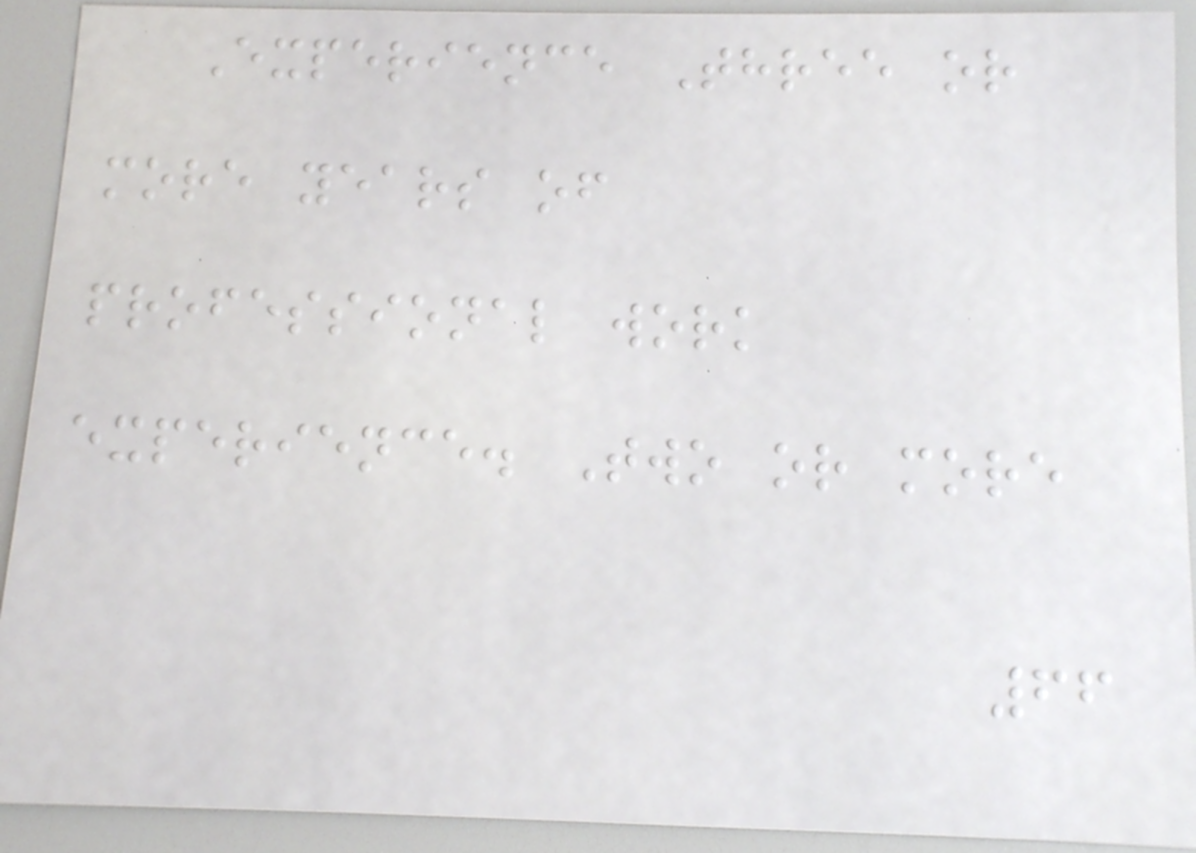Experience Three or
more years of
professional work
experience. Two or more
66
